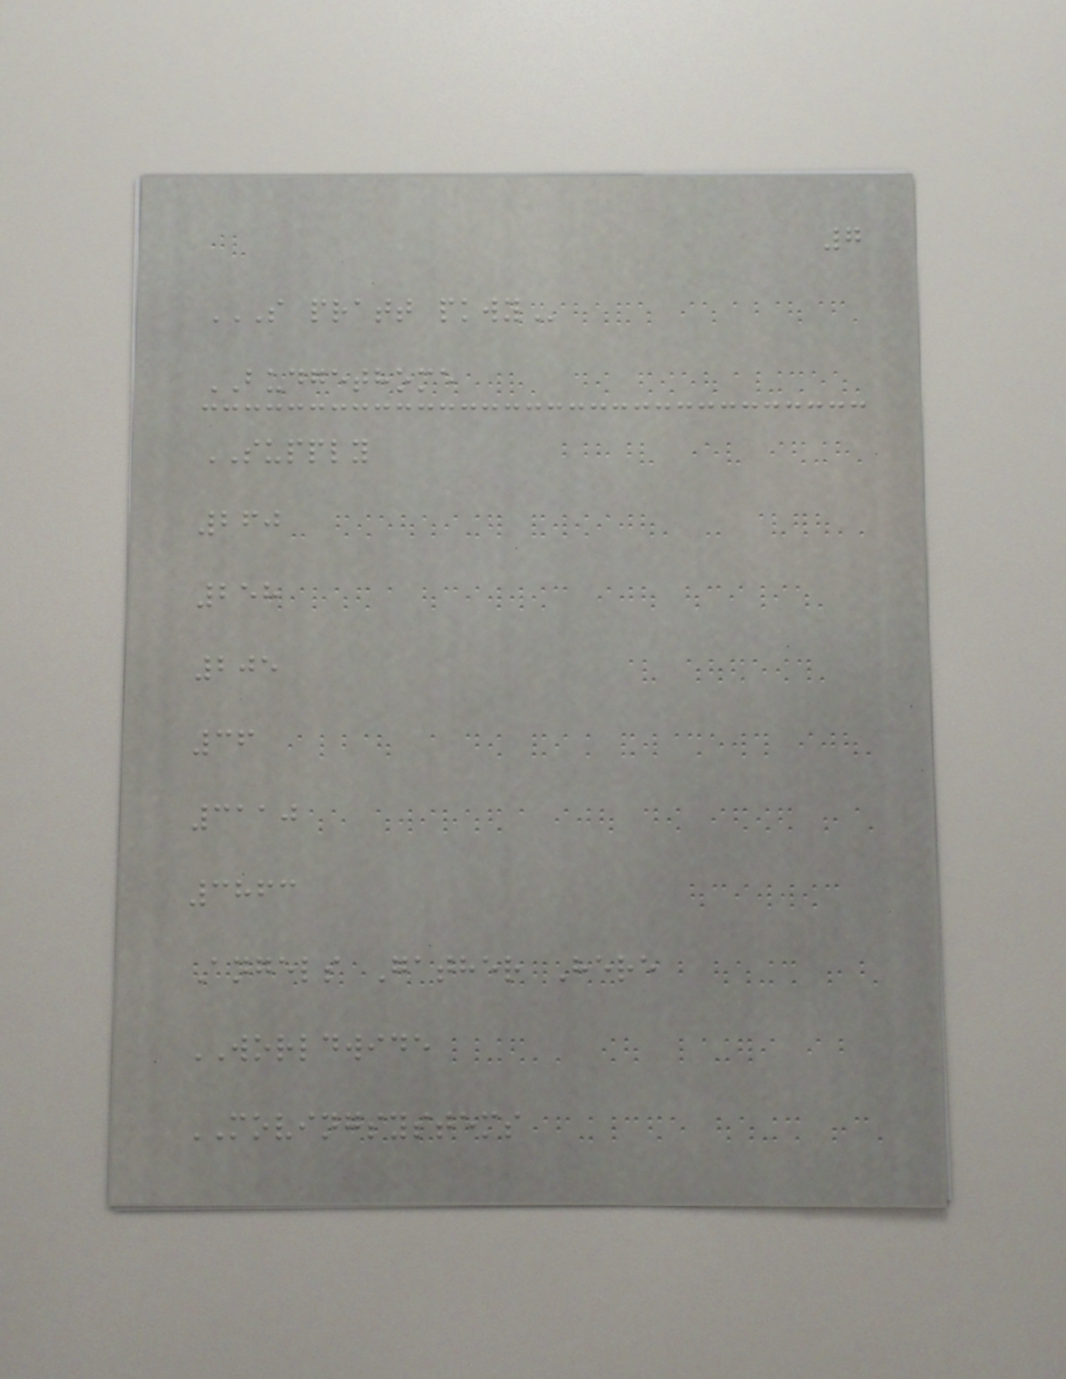7
S PRATT PKWY
BUDGETHOME
SUPPLY
260
258
205
36
3110
3863
Angels Gather Here
WORLDWIDE
MOVINGSYSTEMS
